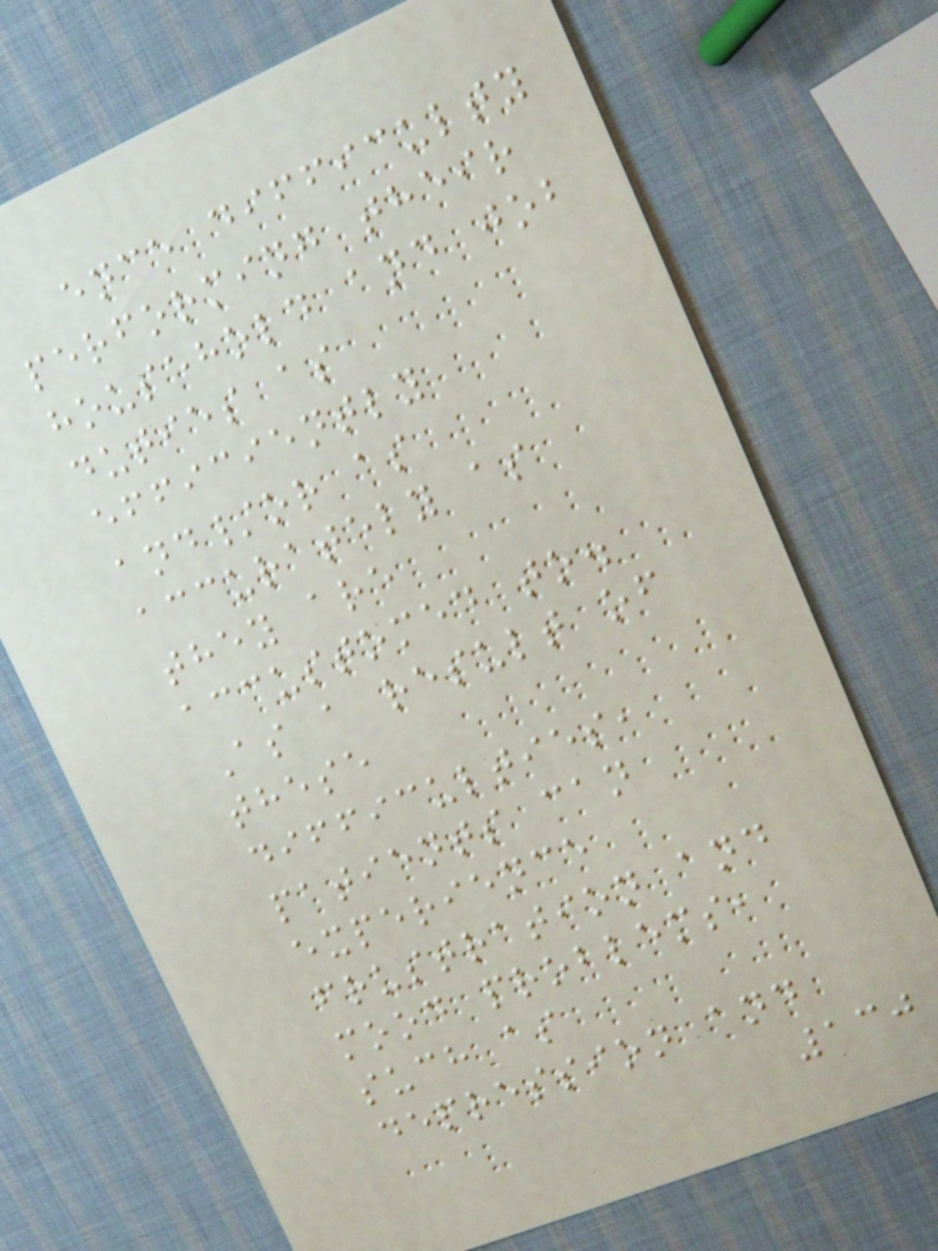ence difficulty
performing their
household and job
duties as
efficiently
and/or as
accurately as
they are
accustomed to.
As a result of
these
difficulties,
patients can
experience
frustration and
mood problems,
such as
depression and
130
